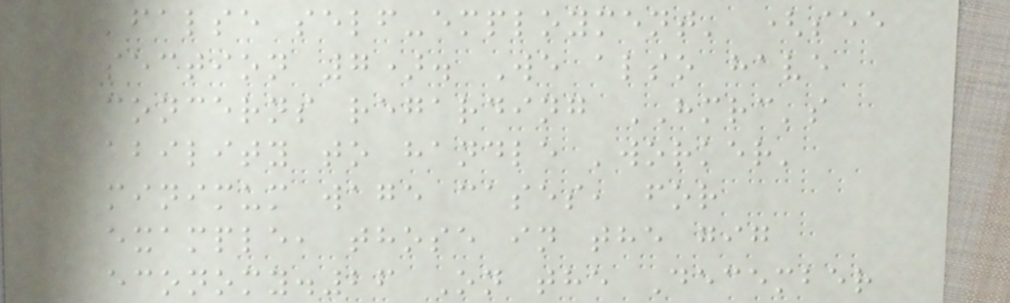'false self-employment' (see
section 7). We also have
concerns regarding HMRC's
ability to handle 'worker'
minimum wage cases, for
example, those in the gig
economy.26 On the December
